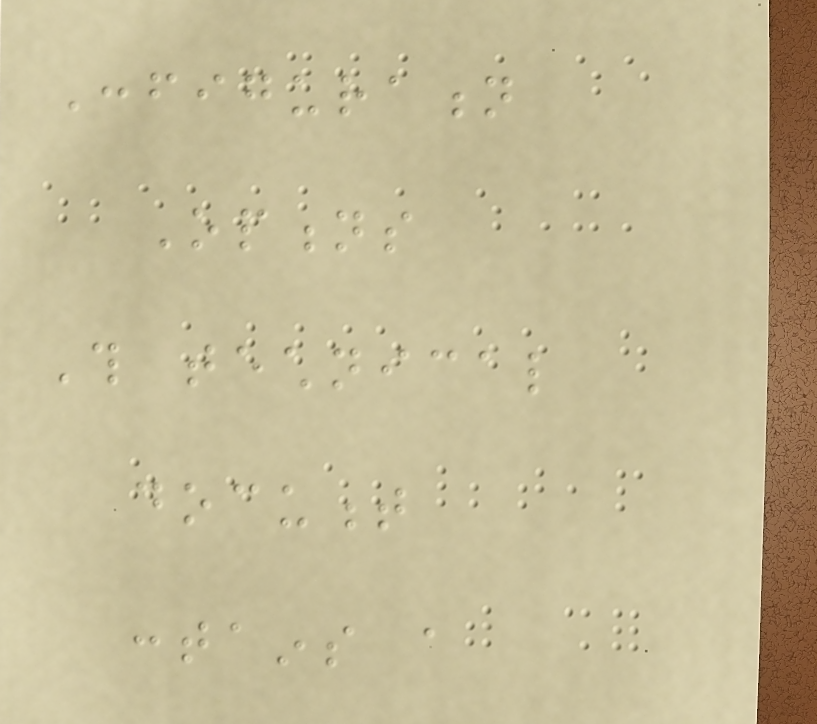Configuration
Options
This technical
document
contains a
